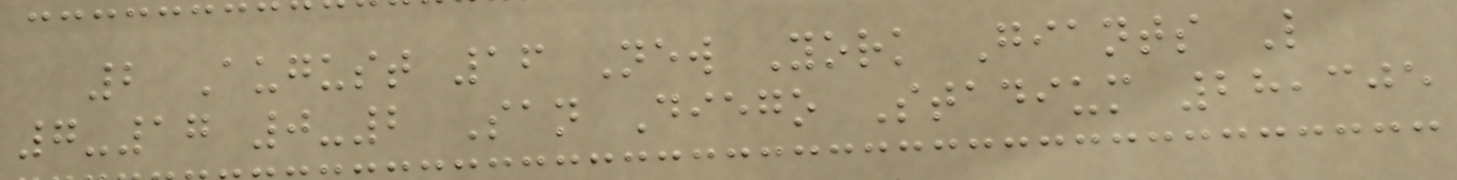2 August 16 New York Giants L
7-17 0-2 San Diego Stadium 28,305
